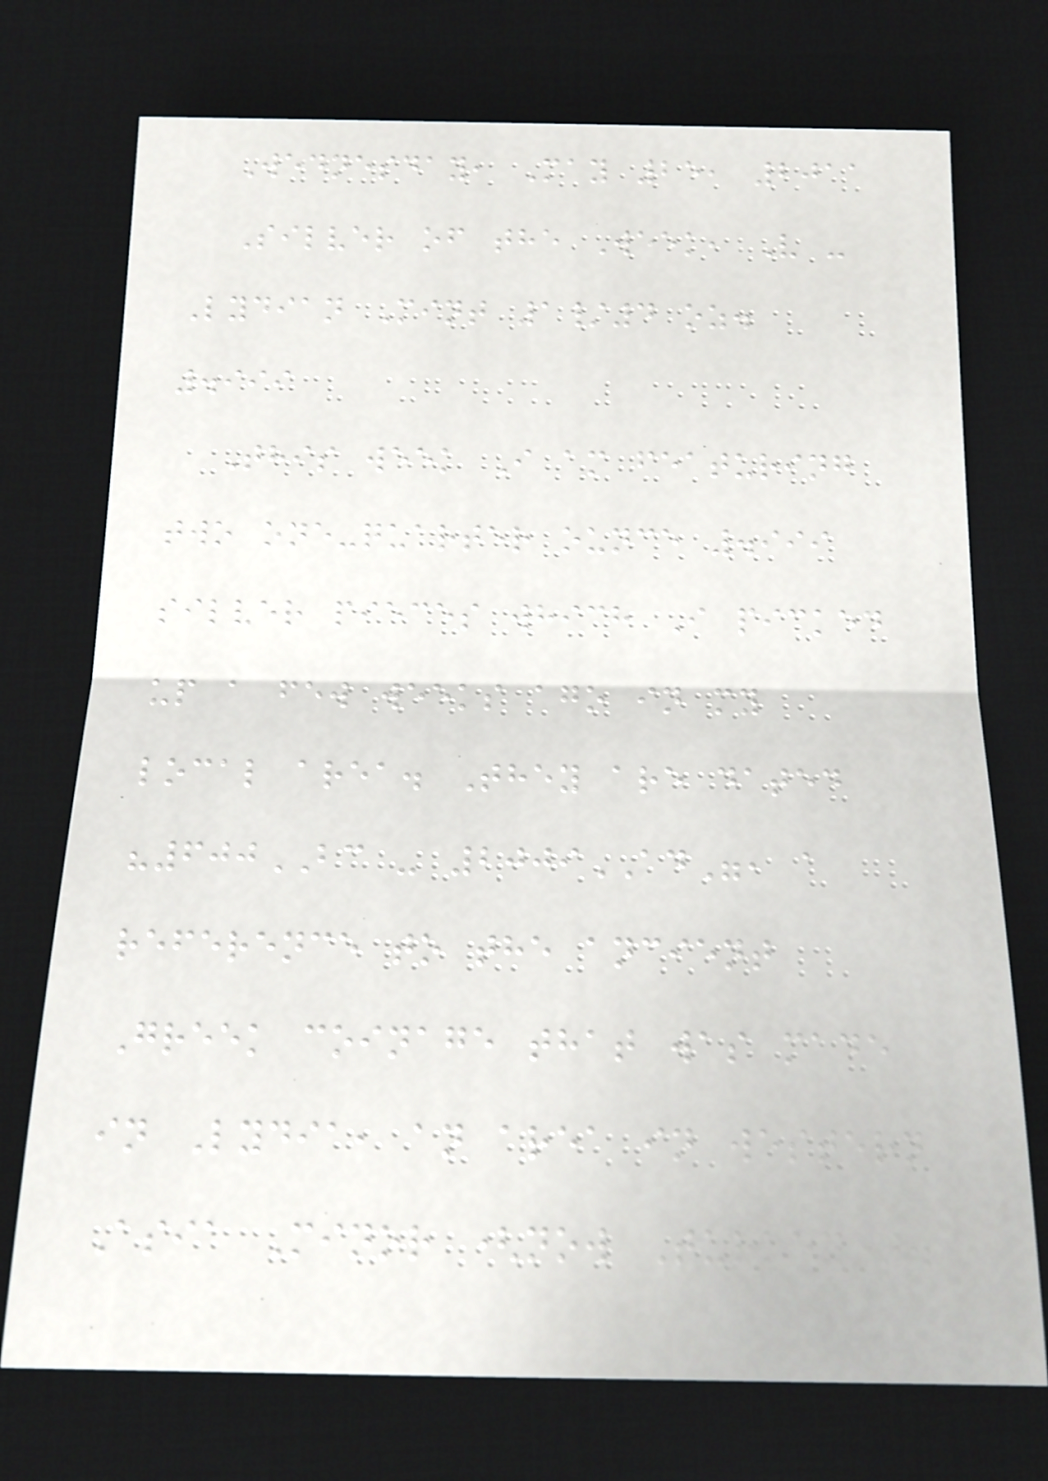Wednesday, May 25, 2011
Silver of the Week, V -
Lydian Mint 1/4 oz.
.999
This week I am featuring
two one-quarter ounce .999
silver pieces which I picked
up a few weeks ago in my
local area. They are dated
"600BC - 2009AD", a
reference to the ancient
Greek coinage that was made
in Lydia, an area in western
Asia Minor (now Turkey).
